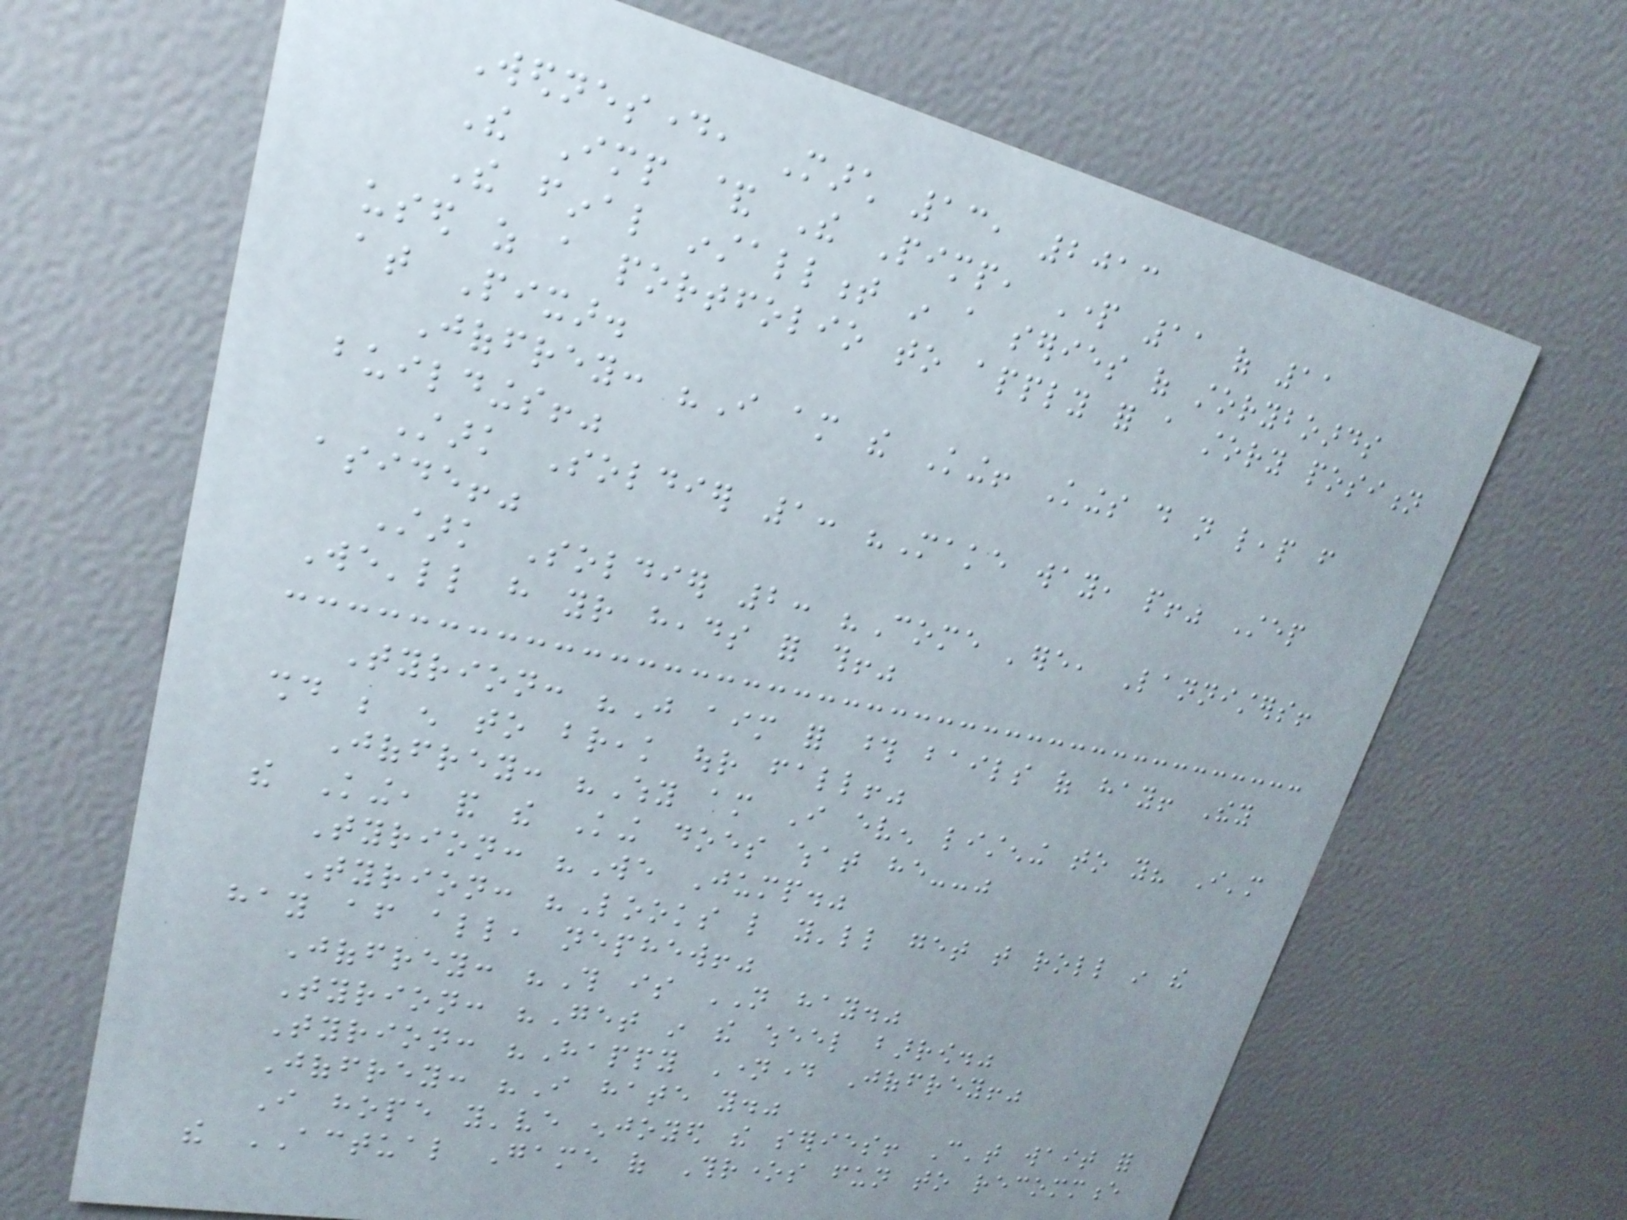Wednesday, March 13, 2013
The Imp & The Pimp, Part 11 of 11
The final installment in a series of storyboards
used as a portfolio to apply for a story position
at Pixar.
Joffrey: "I am the King! Kings do not leap from
buildings!"
Stark Soldier 1: "Make way, people!" Step
aside!"
Stark Soldier 2: "Come 'ere, Lannisters!
We'll have your heads for this!"
Tyrion: "Just aim for those bails of hay! They
should be enough to break our fall!"
Joffrey: "Why am I even listening to you? I'm
the King, and the King does what he--"
Tyrion: "We Jump."
Tyrion: "Looks like you'll get that roll in the
hay after all, nephew!"
Joffrey: "This is NOT hay."
Tyrion: "Get in the wheel barrow."
Tyrion: "Happy Nameday Joffrey!"
Joffrey: "I hate you."
I hope you've enjoyed the series! Can't wait for
the ACTUAL Game of Thrones fun to recommence
